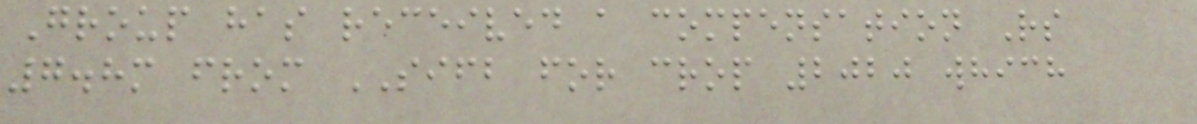Group has received a compensation Rs
7.8m from SIFB for crop 2020 which
